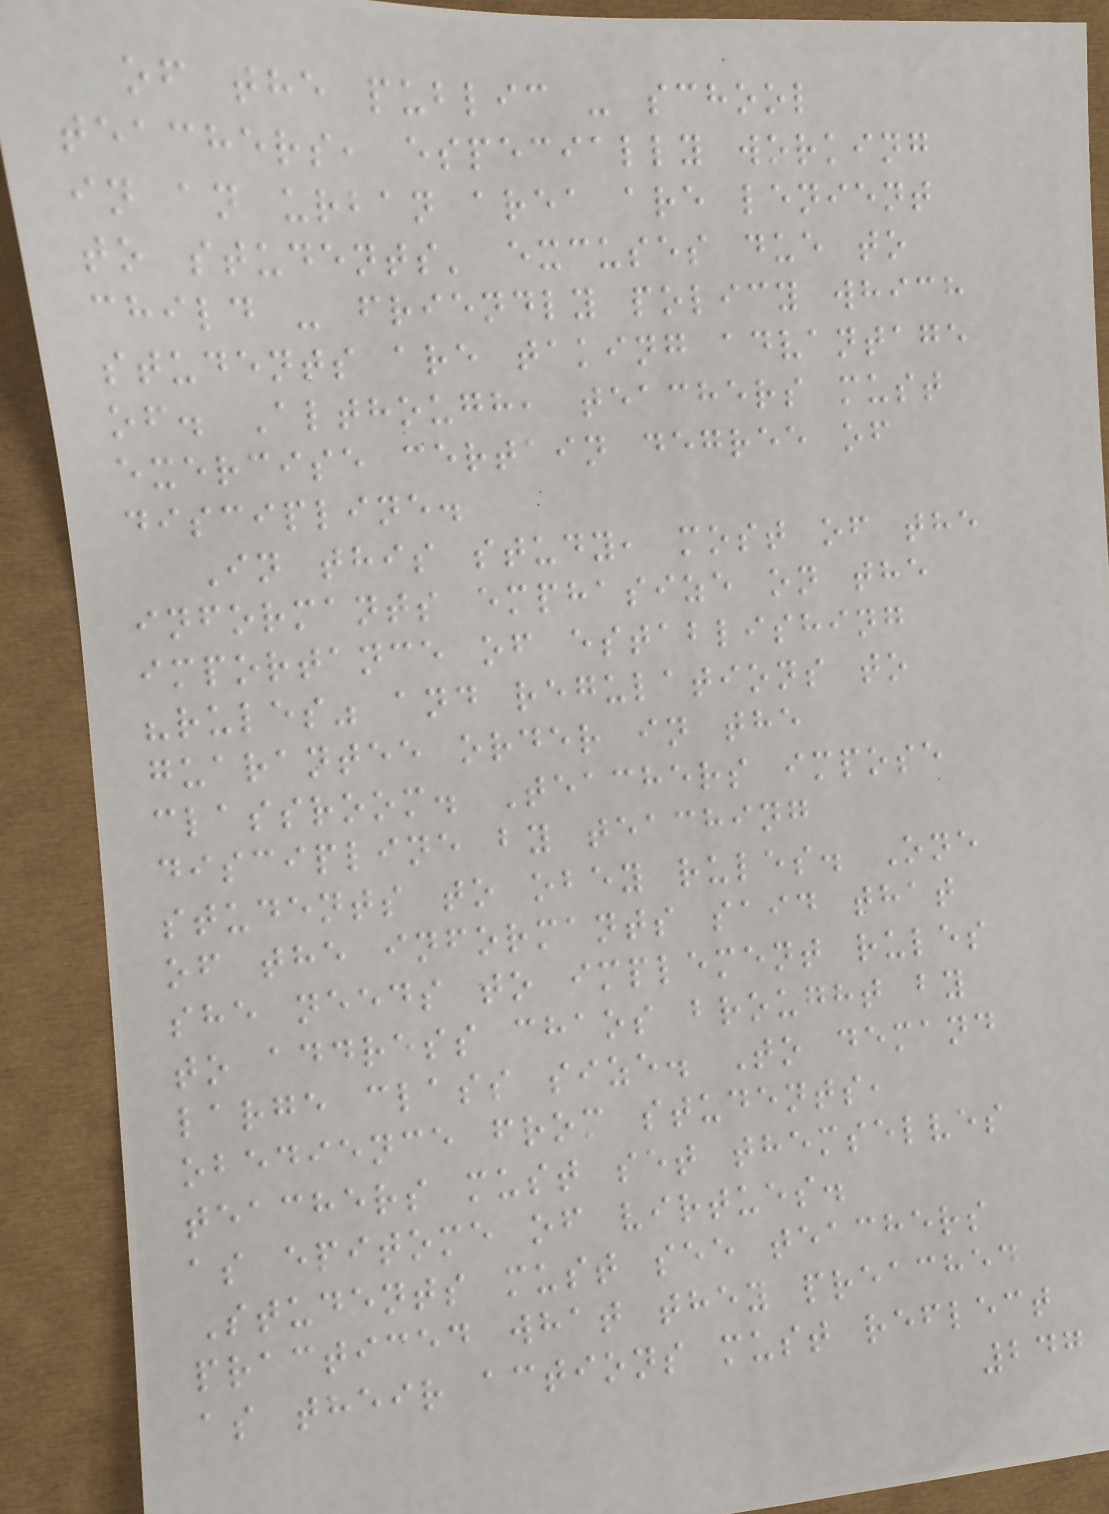of the public - school
teachers, especially working
in an urban area are lenient
to students' excuses due to
child - friendly policy which
students are taking advantage
of. Although, teachers must
exercise certain degree of
discipline.
In this study, most of the
informants emphasize on the
importance of establishing
"rules" and regulations to
guarantee order in the
classroom. Teachers impose
discipline by teaching
students to obey rules. One
of the informants said that
she needs to implement rules
to address chaos brought by
large class size. To demand
obedience from students,
teachers must set themselves
as epitome of virtues.
Students must see teachers
practiced what they preached
as their actions must reflect
247
